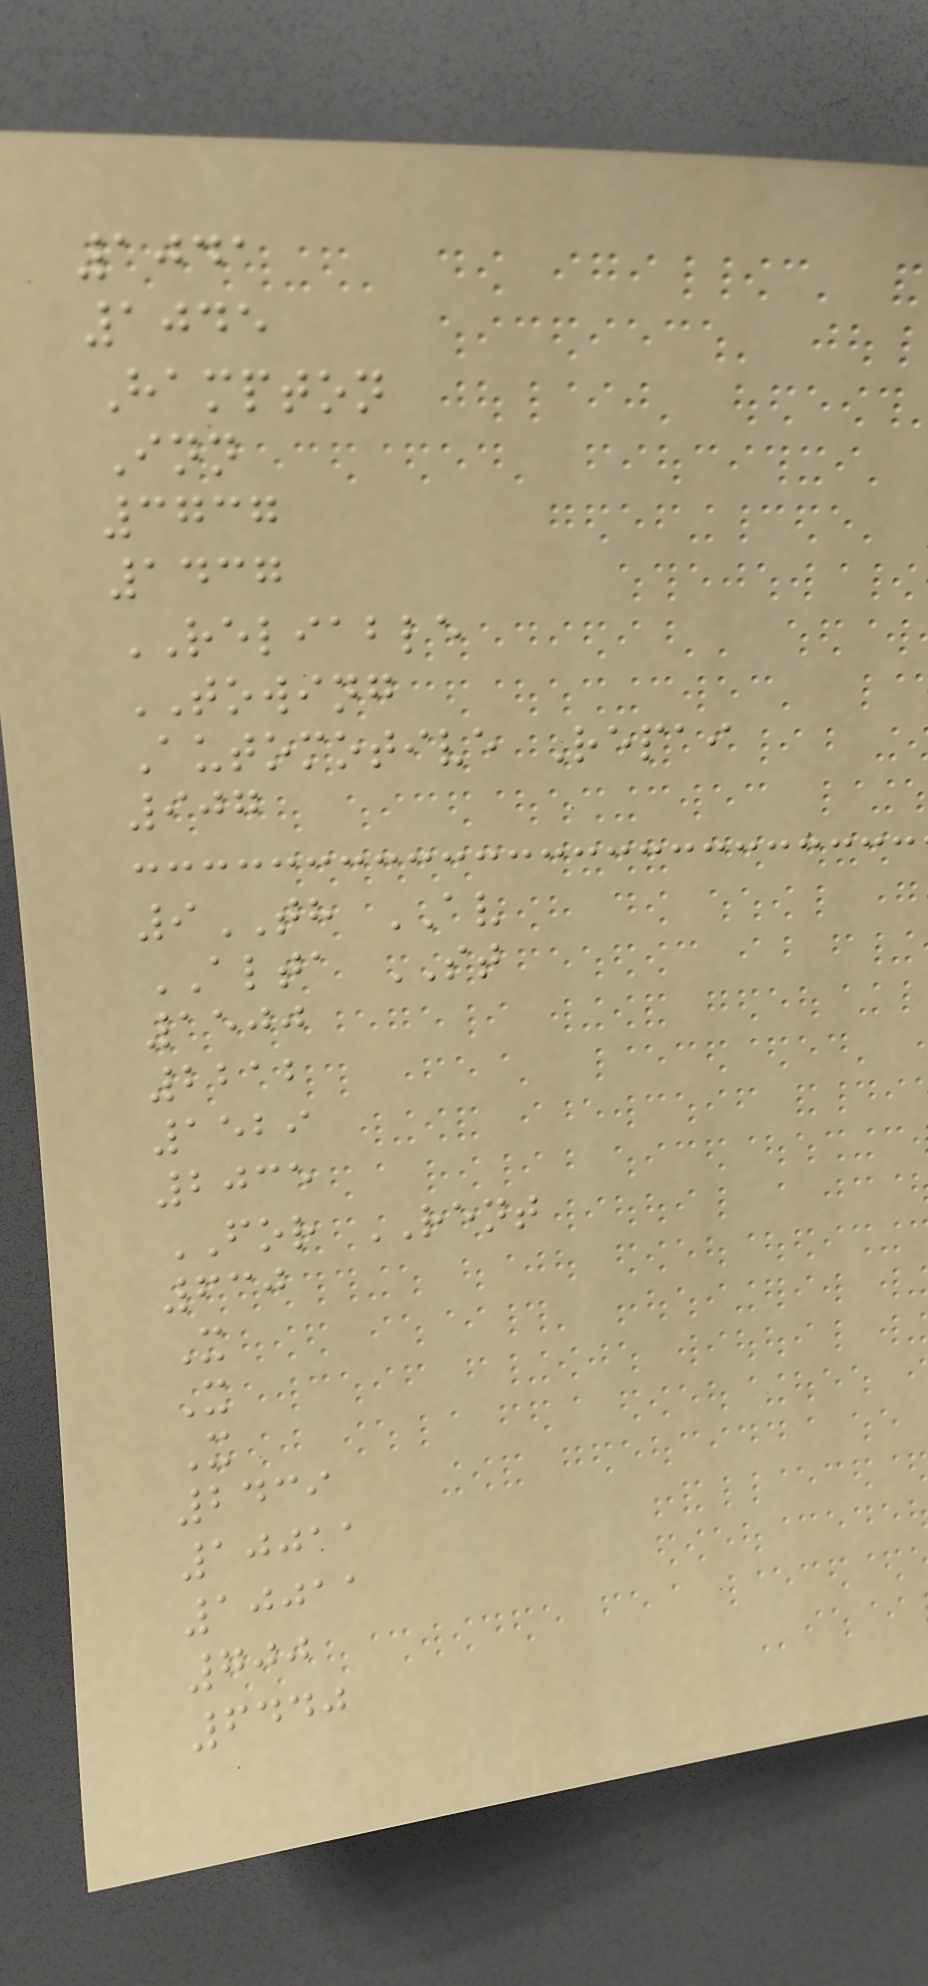1041
1045
Hampton
Inn
3737
1437
RELIABLE
TOWING
Automotive Repai
907
9TH AV
ALTA ST
1500
2212
1529
2035
FOR RENT
630
X
X
X
2439
10011
10011
700
6440
